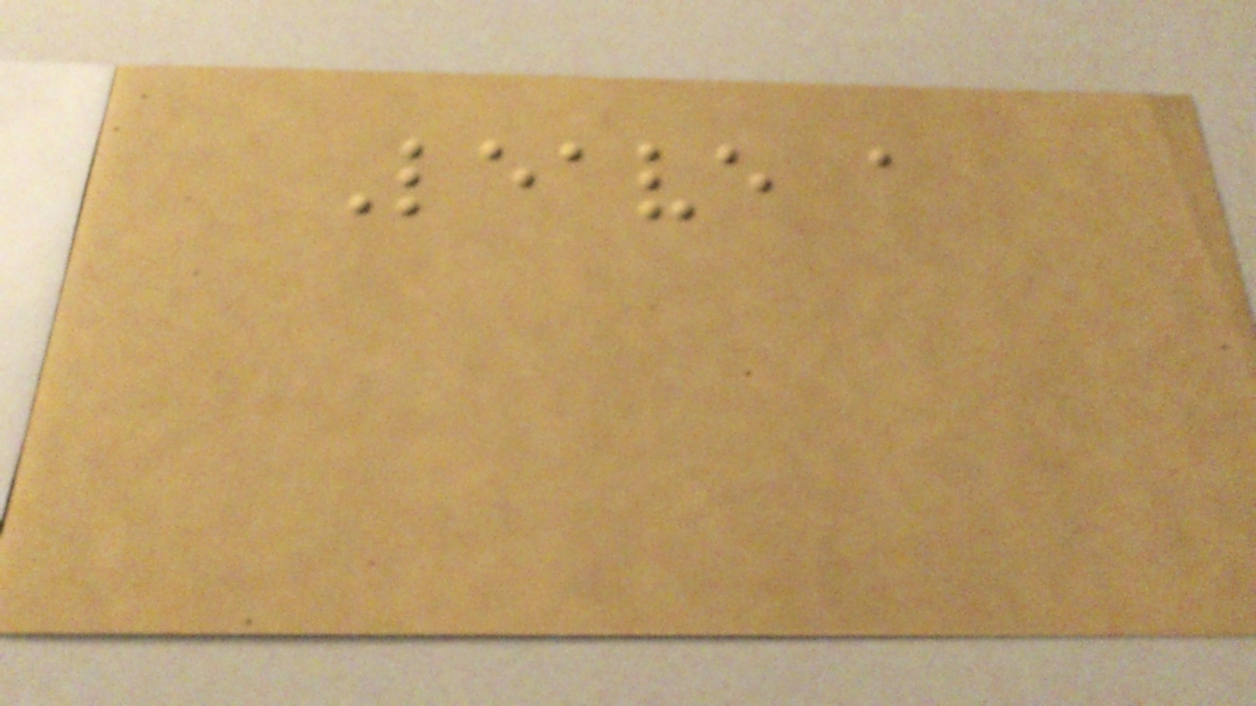Leave a
